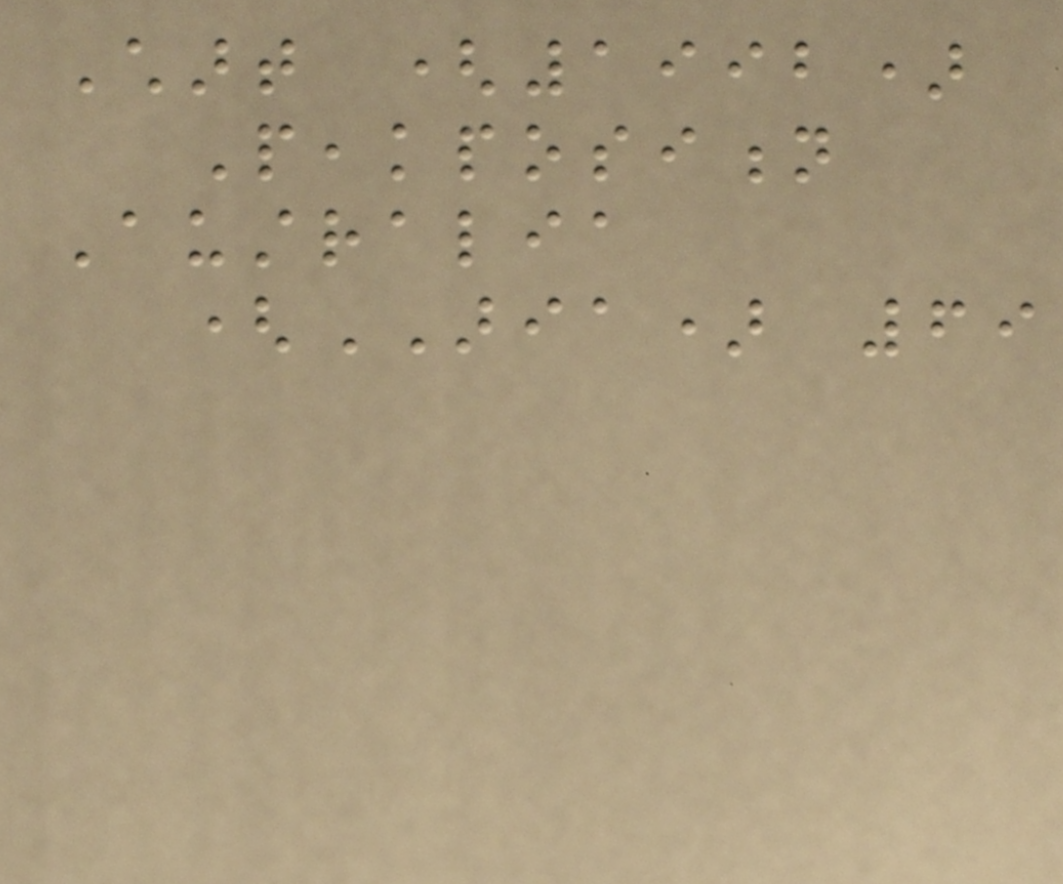Chart (1992)
Peakposition
Australia
(ARIA) 69
